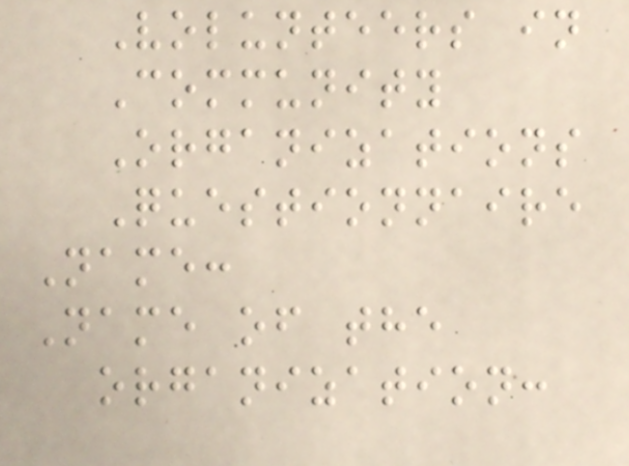Volunteers in
Community
Organizations
Questionnaire
Name:
Name of the
organization:
